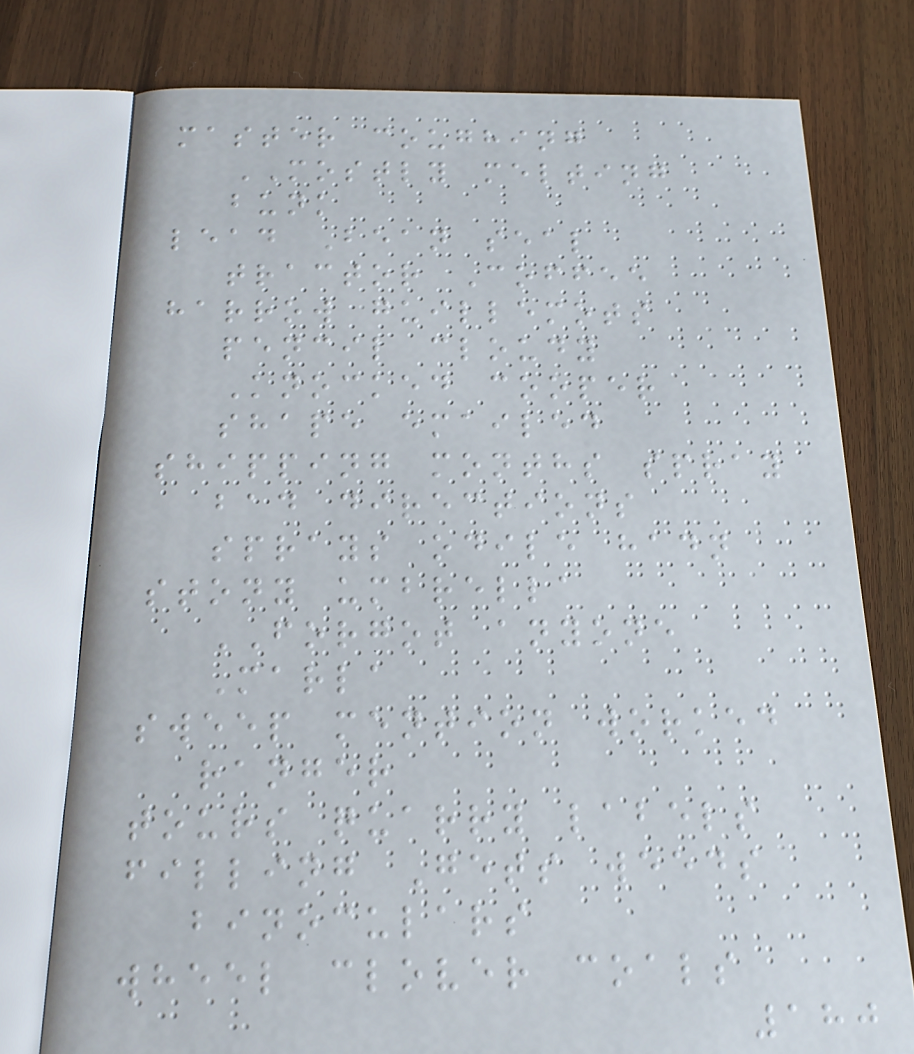master coughing
MOSTLY melting
bunk
lead Bean seal
tractor Coffee
harrow guillemots
pencil cloudy
Knocked cooper
shape emailed
shipping months spray
bad directions
sprays odile hadn
stony umbrella
FORGOT anyone
Marla
sweep mention worked
ranger
tours quarry labels
filling Gets weeds
binoculars
wheel clover coals
180
